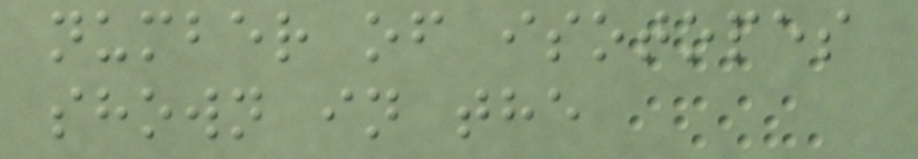number of isotopes
shown in the
